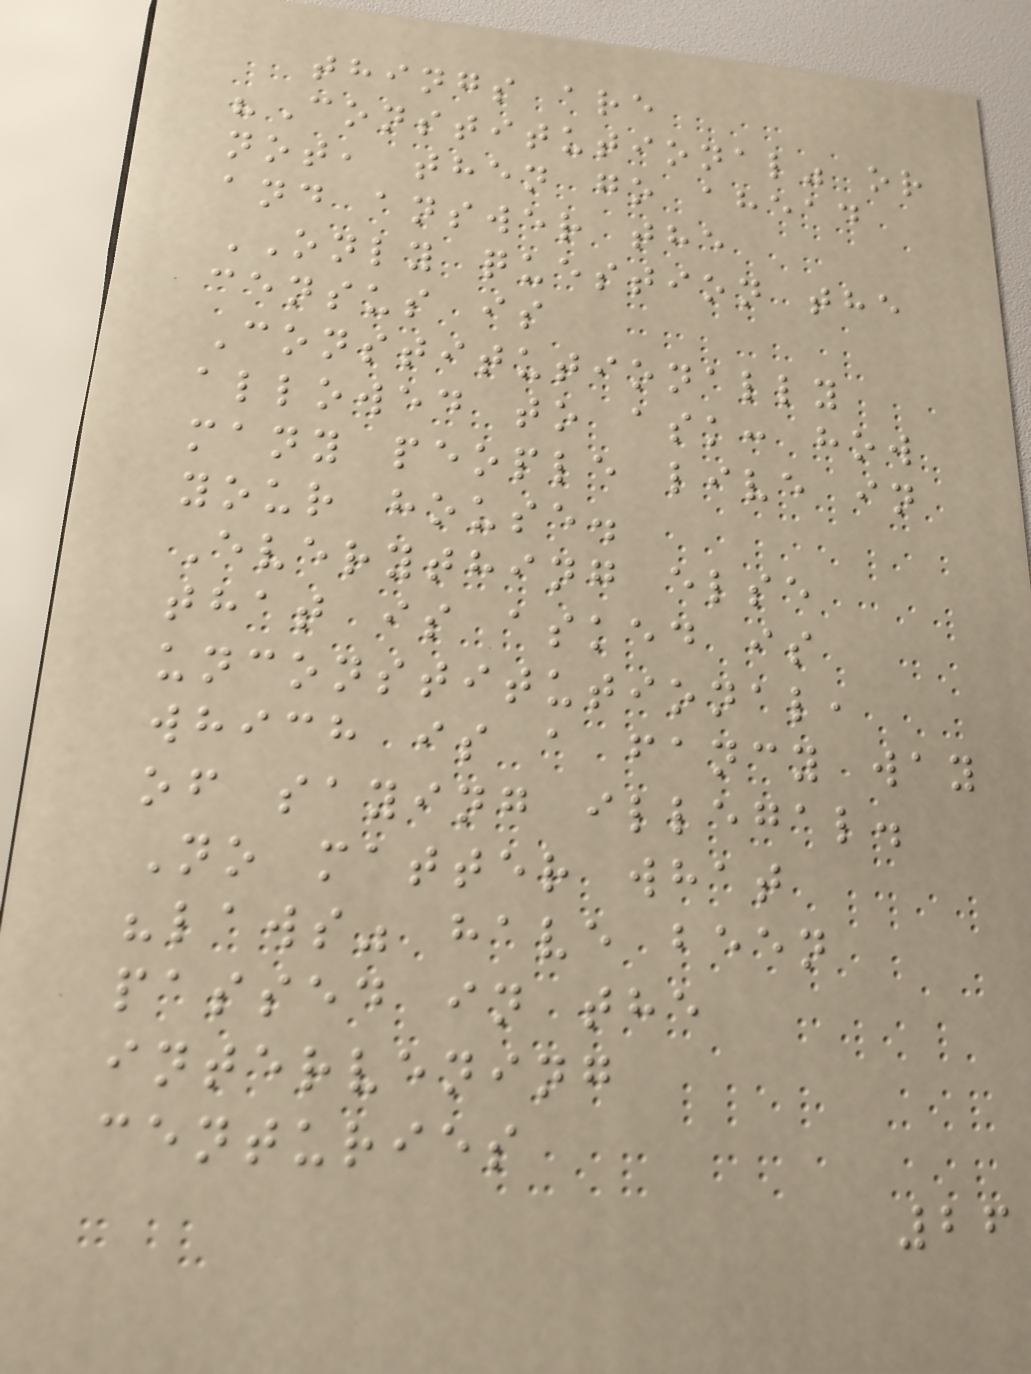things are
"Constitutional" or
not, then go ahead
and answer the
ONLY question the
census is
Constitutionally
allowed to ask: how
many people live in
your house.
Everything else
that is asked is
unconstitutional,
which is a fancy way
of saying illegal.
No matter what
"laws" have been
passed in the
intervening
centuries
26
